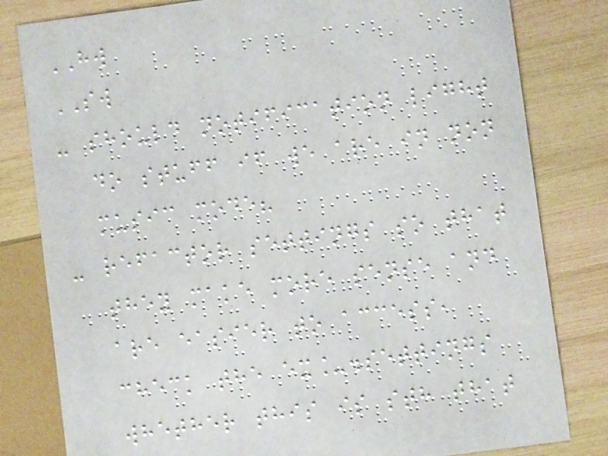HW
SW
- should notification light
do stuff if we are in non
music mode?
- refactor settings so that
they make more sense and
are easier to access,
check the ex_.settings
whether this is sth that
